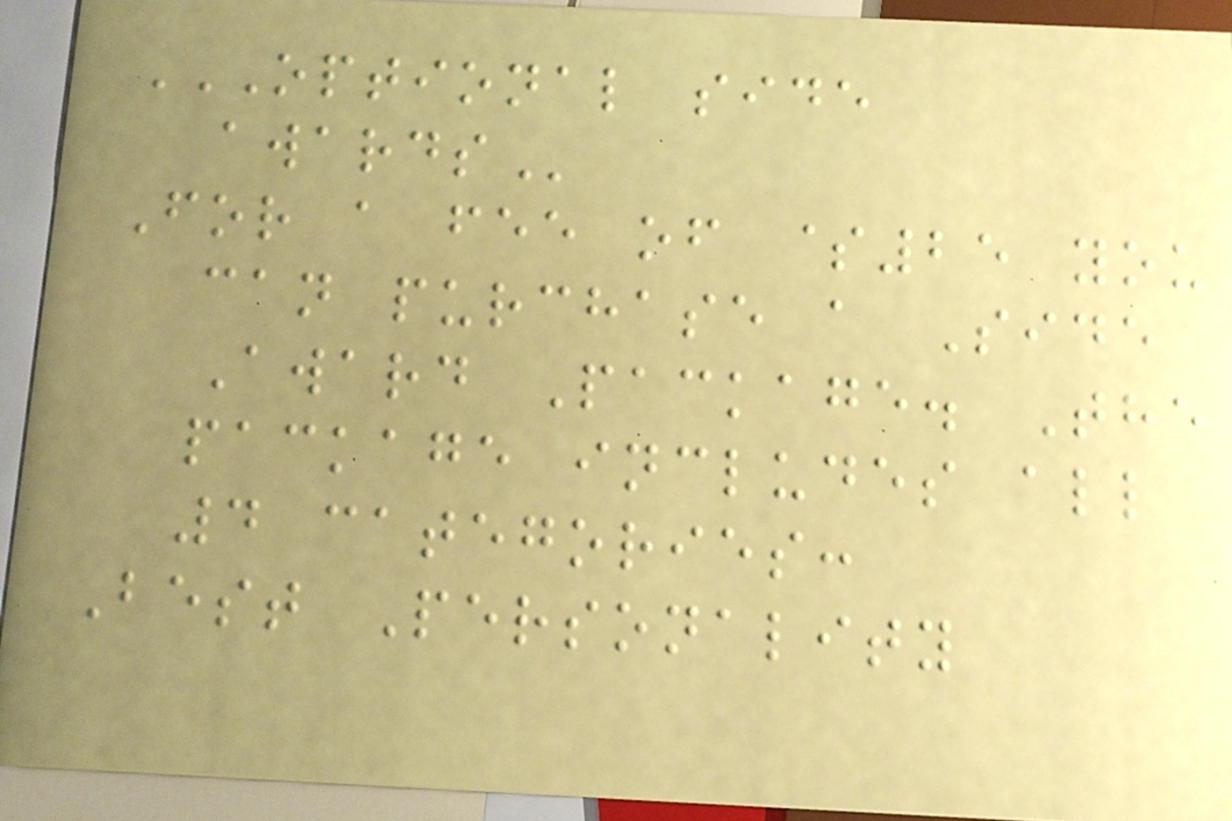OPTIONAL SIDE
AWARDS
For a fee of $25 you
can purchase a Side
Award Package. The
package includes all
4 categories:
Best Personality
